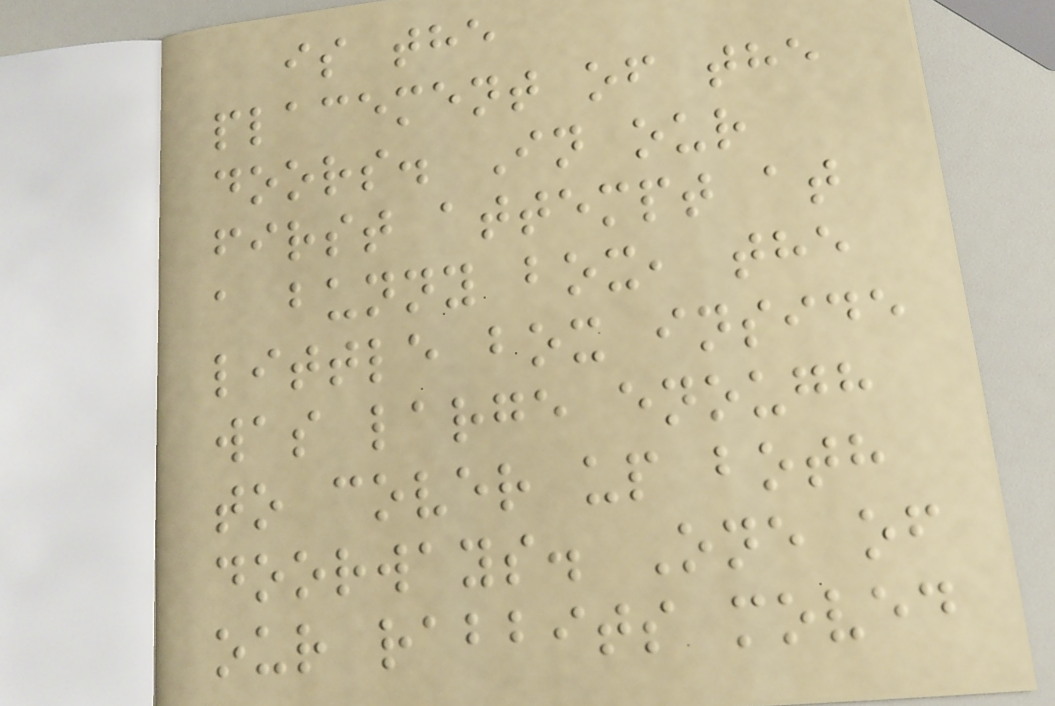is the
placement of the
doors. In our
first attempt at
a bunny box, the
little box inside
was large enough
to cover up both
doorways. One of
our rabbits moved
